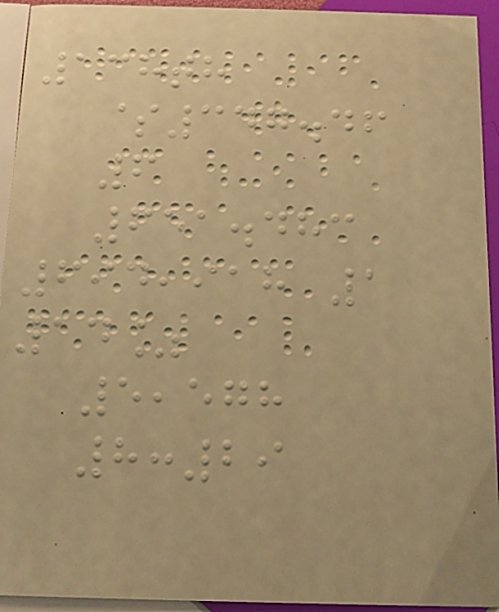138th
$347.46
6
651.483
694,918 1
14%
5,578
8:29
